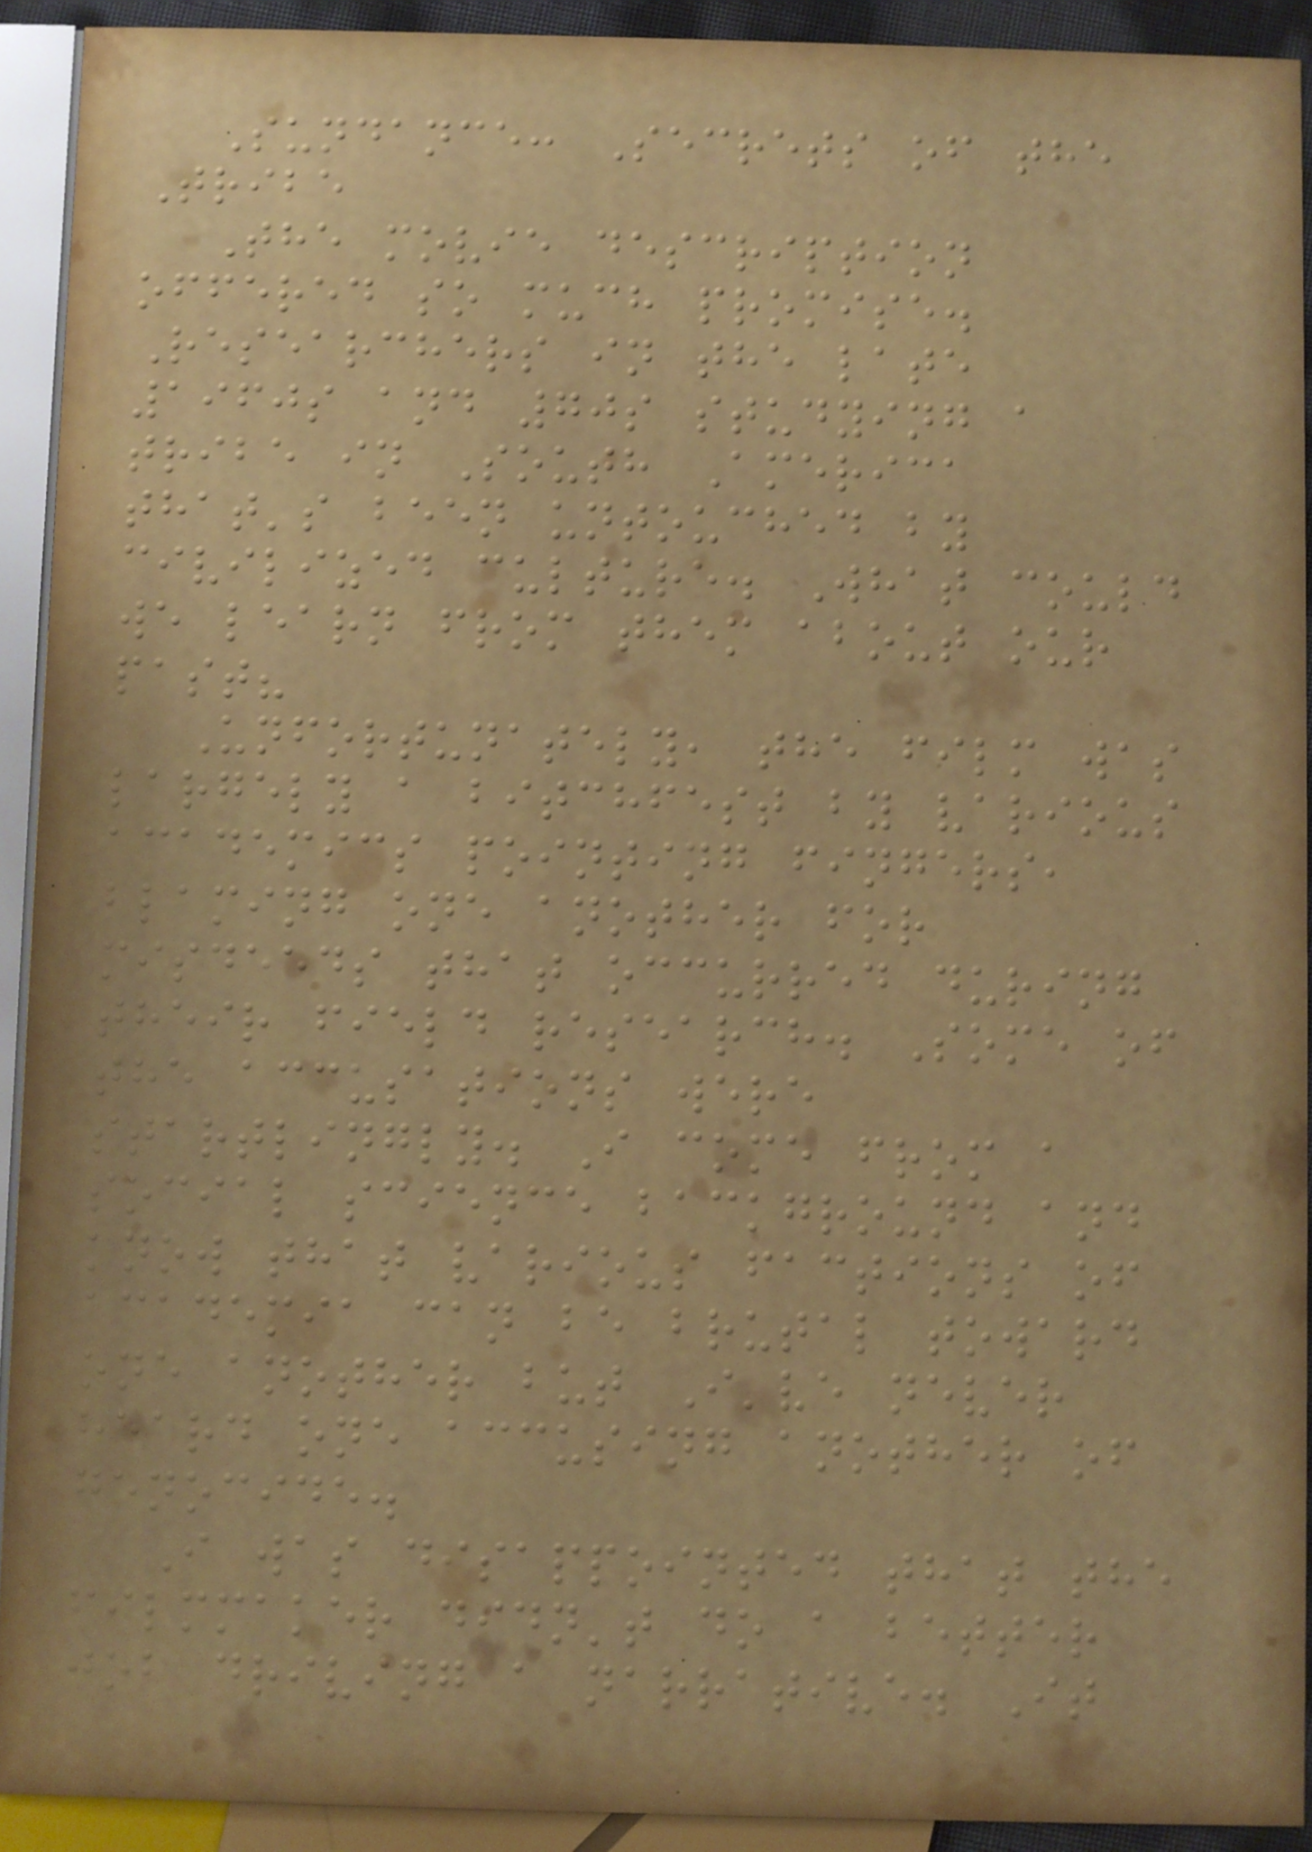Sundance: Secrets of the
Tribe
The movie description
offered so much promise.
Researchers in the late
1960s and 70s studying a
tribe in South America
that's been untouched by
civilized culture. What could
we learn from them about our
past?
Unfortunately, the film was
largely a bitchfest by various
academics pointing fingers,
blaming one another for
misdeeds that occurred during
their field research. Some of
the accusations were
startlingly. I come from a
social science background and
know that various factions of
academia can be brutal toward
one another but I've never
heard one accusing another of
genocide.
I was disappointed that the
filmmaker didn't do a better
job driving a narrative. It
